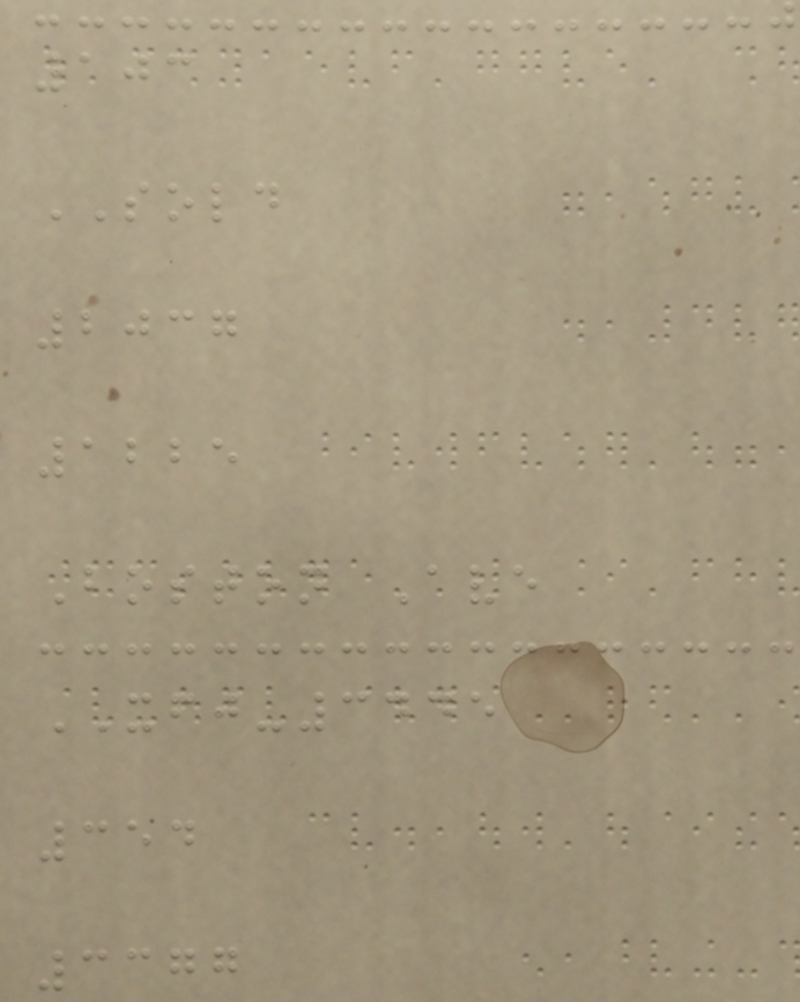103
SOLD
2037
1225
Boston Ave
XFJ-3445
354
3377
